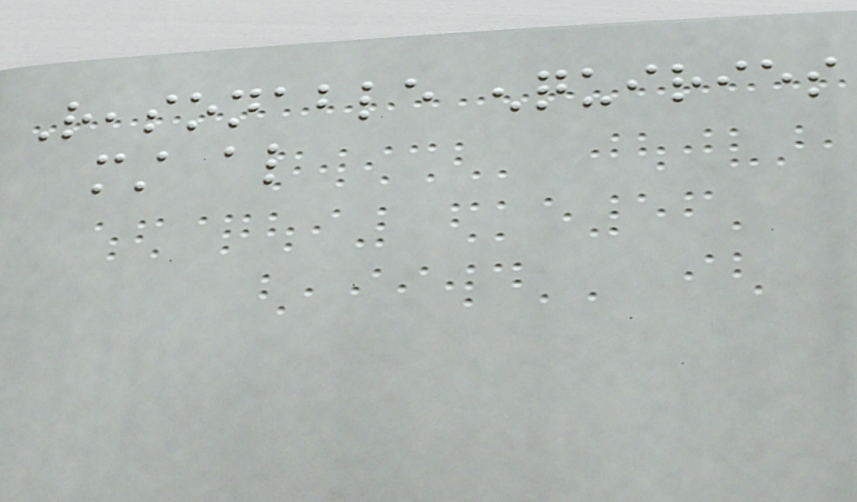Reasonable enquiries
must also
